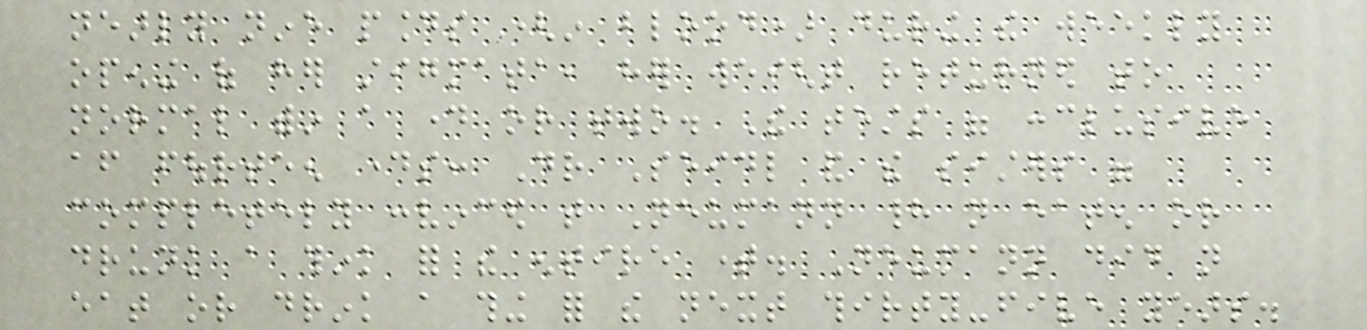nearly nine pounds (in blood) during the weekly
opening of her stigmata, her weight returned to
normal within a day or two. The tests were conclusive
after fourteen days: Dr Seidl and the sisters were
completely convinced that Neumann had not eaten or
drunk a think for the entire time. Neumann did not
eat or drink a thing for the next thirty-five years.
